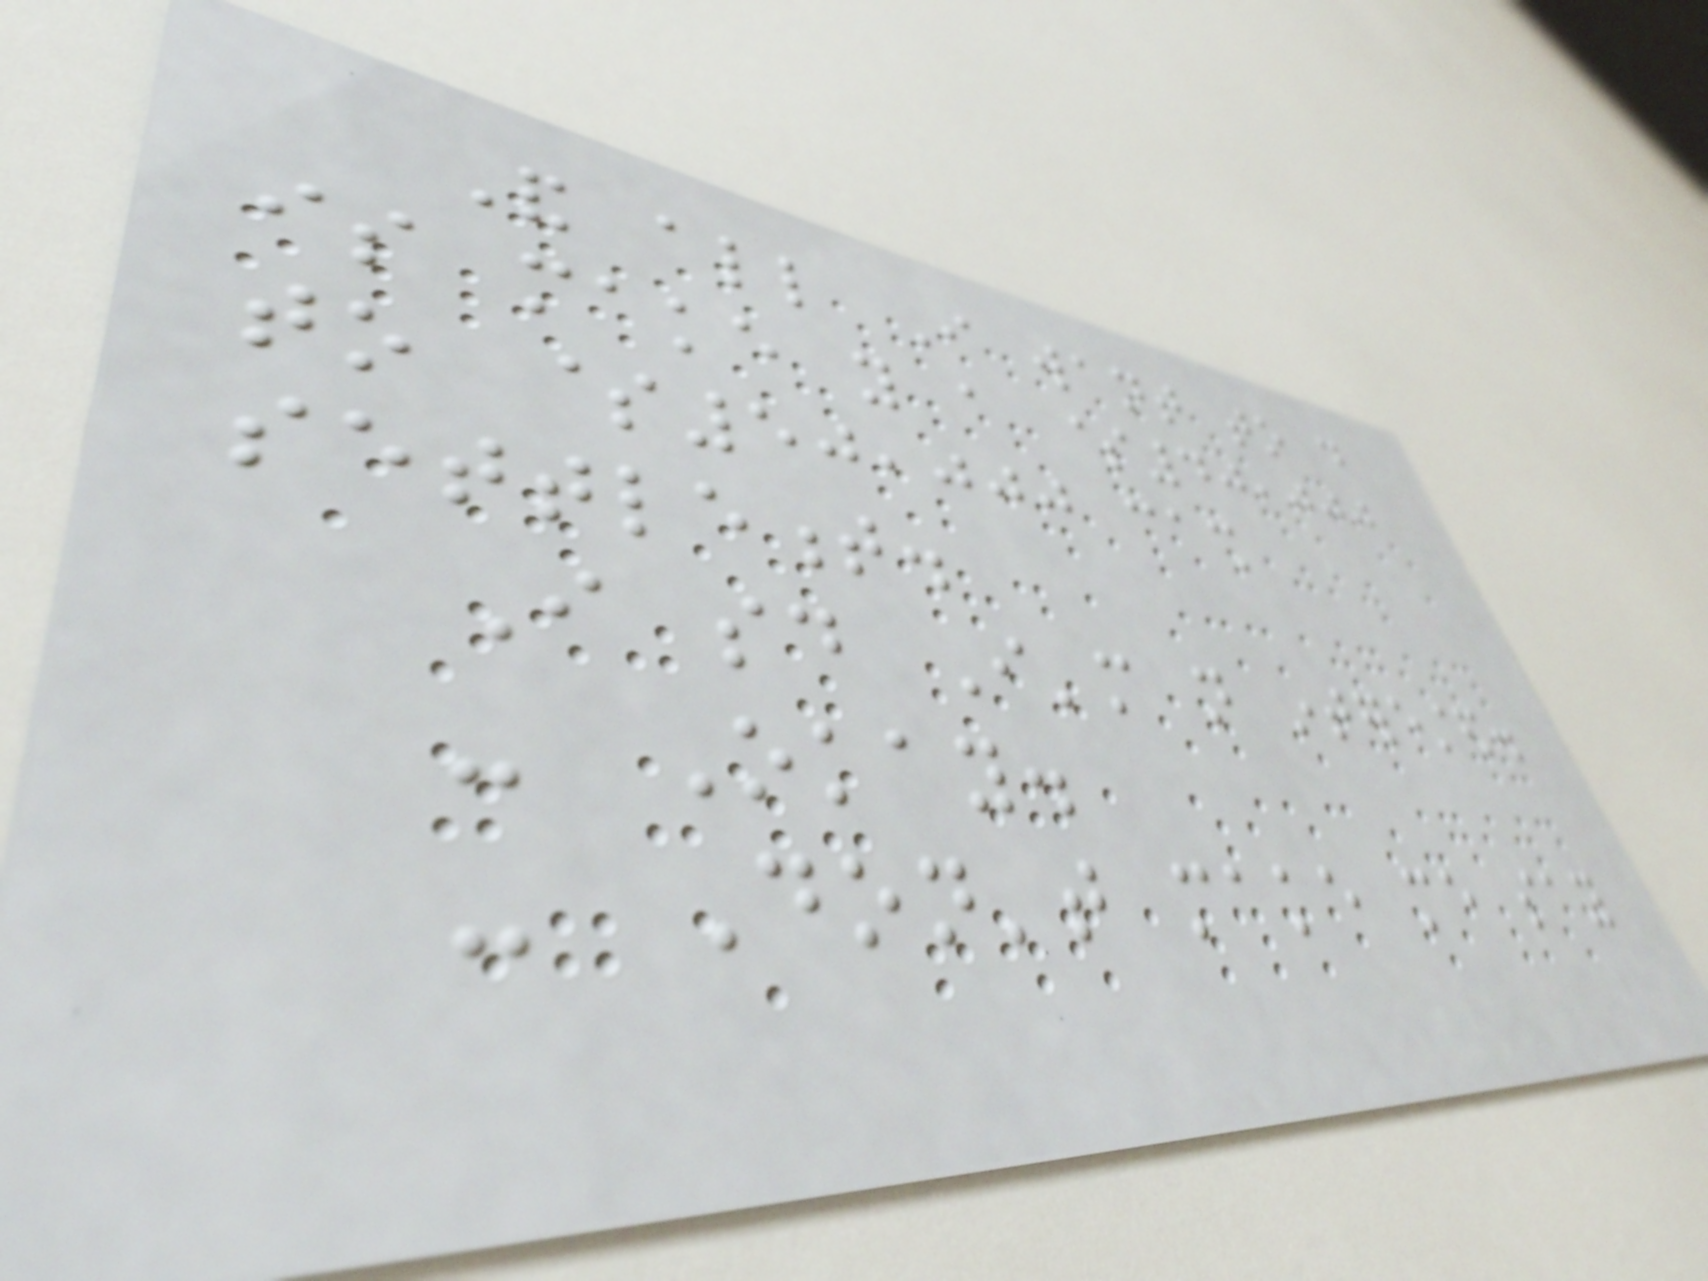And all I want to do
is make you a $40,000
to $50,000 cash
settlement.
I said I'm not interested.
- Okay.
- Don't make me say
